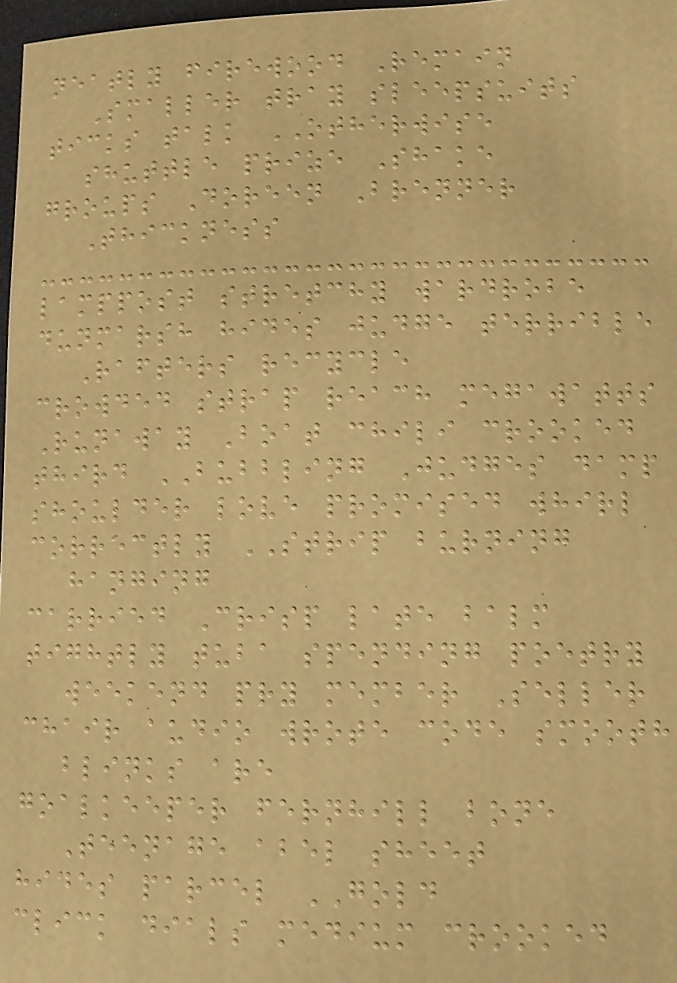neatly firewood Remain
Smaller tray sleepsuits
ticks talk OTHERWISE
shuttle prize Shake
groups Doreen Brenner
Thickness
lamppost stretchy wardrobe
dunmarsh hides judge terrible
Rafters recycle
crowded strap reach megawatts
Runaway Boat chili crooked
third BUBBLING Judges damp
shoulder love promised whirl
correctly STRIP burning
hanging
carried Crisp late balm
tightly tuba spending poetry
weekend pry member Seller
chair audio wrote code smooth
blinks are
goalkeeper fernhill bone
Teenage abel sheet
hides parcel GOLD
click dials medium crooked
